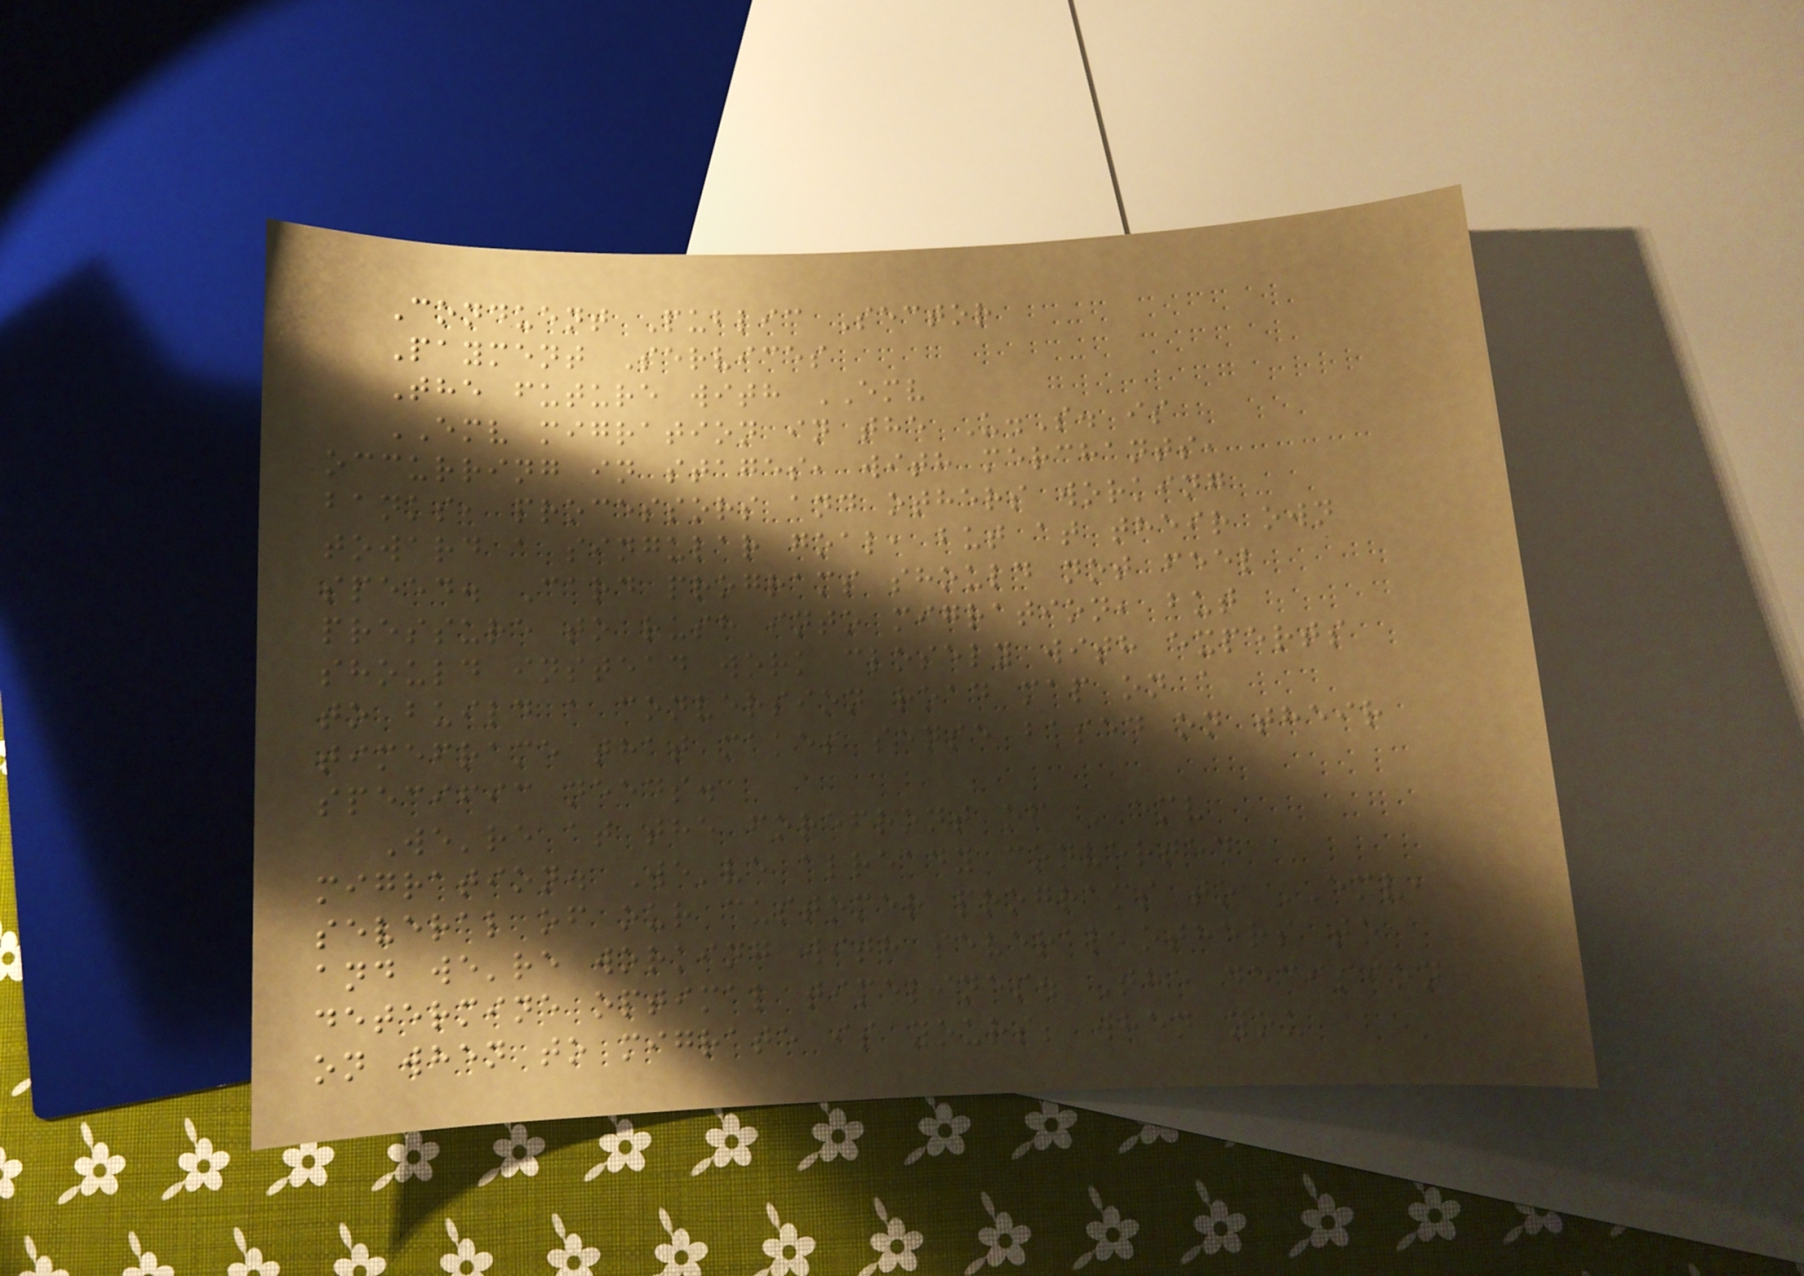Conduent Public Sector
Payment Services
The future with EMV
EMV migration in the U.S. is
occurring in stages, with merchants,
banks, processors and others working
toward a singular goal, but at their own
speed. Card programs should not feel
pressure to rush into migration, but
should instead work closely with experts
to build a conversion road map on a
timeframe that makes sense based on their
specific needs.
We're at the forefront of EMV
migration. We've already converted
several of our customer programs to EMV,
and we're working with several others to
determine optimal timelines. The decision
on when to migrate is yours; when you
